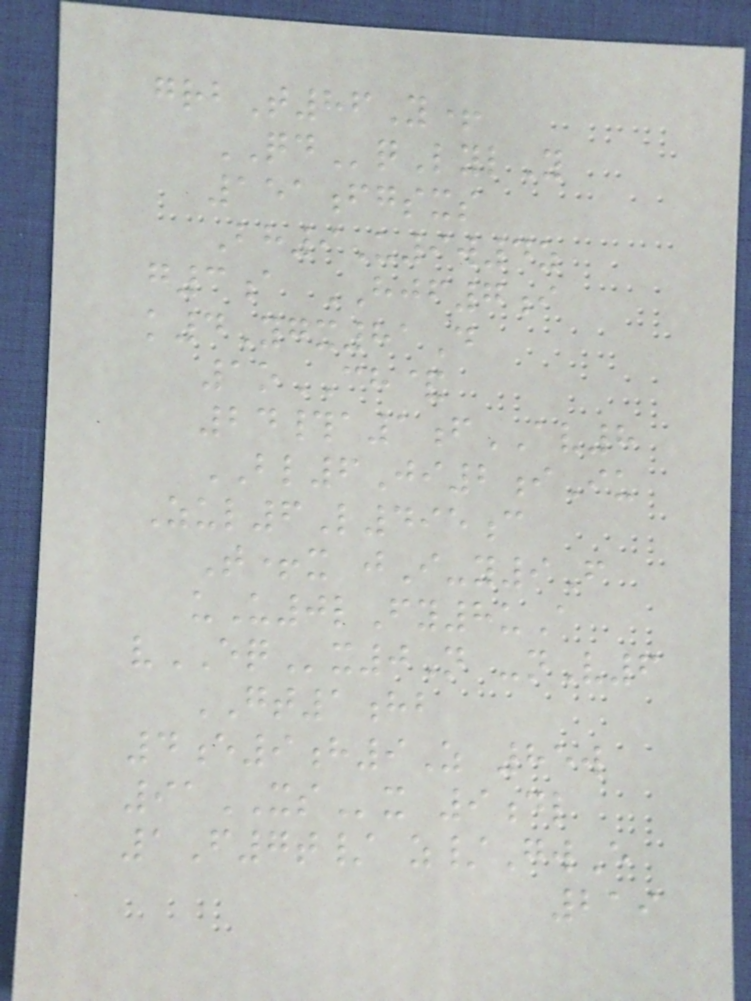grbT86Y+
QDqLylY
151fgsxs
Bh9U9w4z
g3a HJF7i
k4Ygx81D
1oCH&
24#a1fAV8
BL6Ji2iIu
Zul6L495c
T+x jI-y9F
uU0lFy8uA
vEQx0N -nV6
GT1hb
4e9h9Z 85w
91XSx 9dl
1F7t/ z/GwE
219
